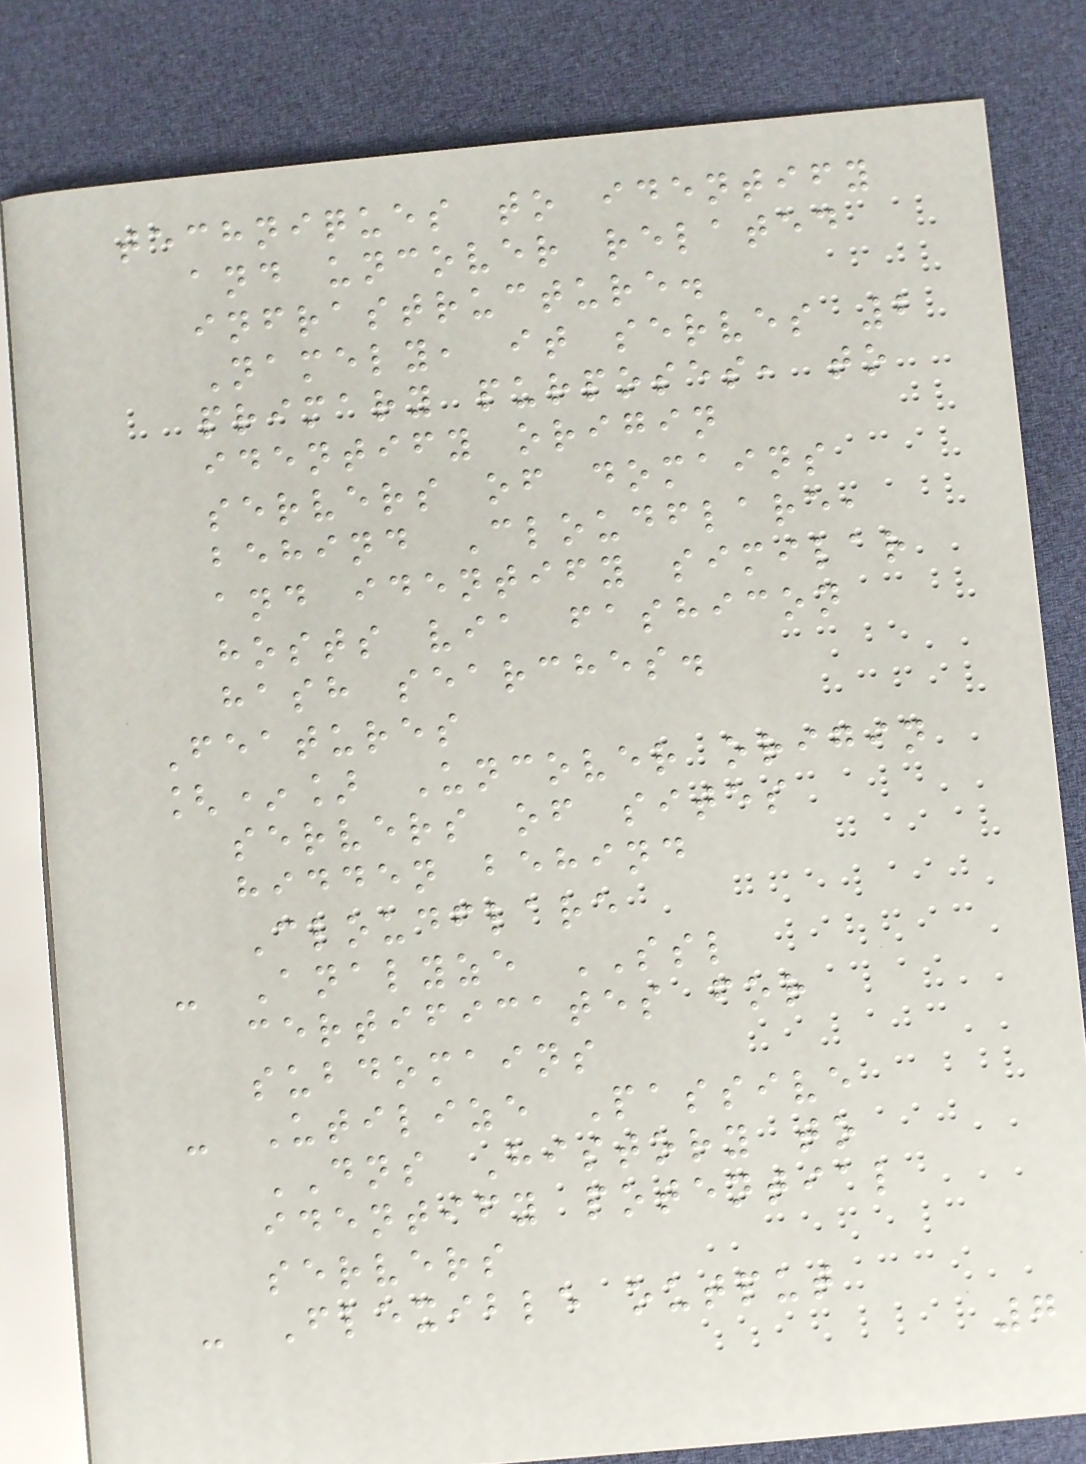techniques to identify
and uncover related
infrastructure.
Namely, it serves 2
primary purposes, to
identify origin
servers of domains
behind Cloudflare,
and identify similar
hosts via fashicon
hash searches.
Features
[*] Uncover origin
servers of sites
hidden behind
Cloudflare
- Analyze SSL
certificates for
subdomains
- Utilize Passive
DNS History to
identify potential
servers
- Flexible output
7
